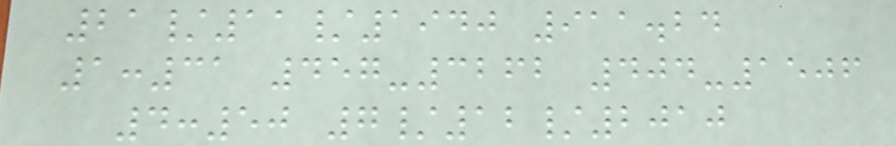21/11/1940 911.24
1:31 457-3262 404-1506
4:50 7/12/2010
